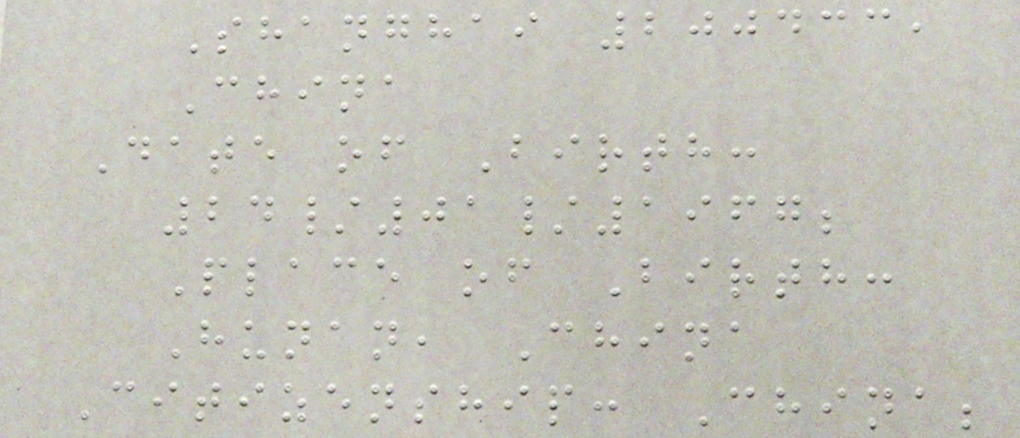Shanghai 200433,
China
Date of Birth:
24/01/1967;
Place of Birth:
Hunan, China
Citizenship: China;
